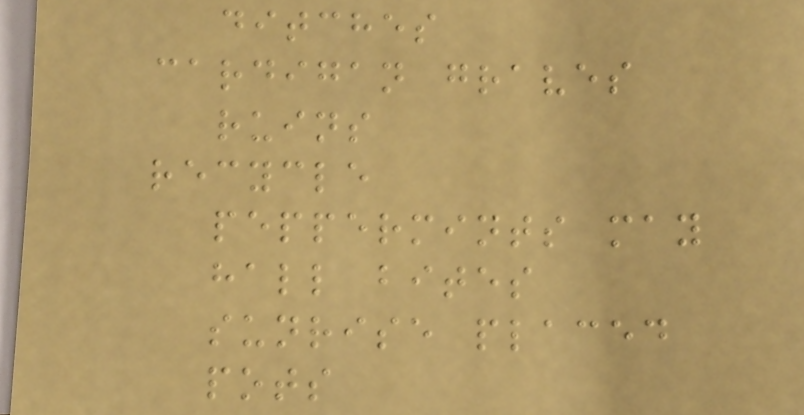ditches
cardigan graves
ruins
recycle
peppermints may
hall bites
sunrise placed
pots
